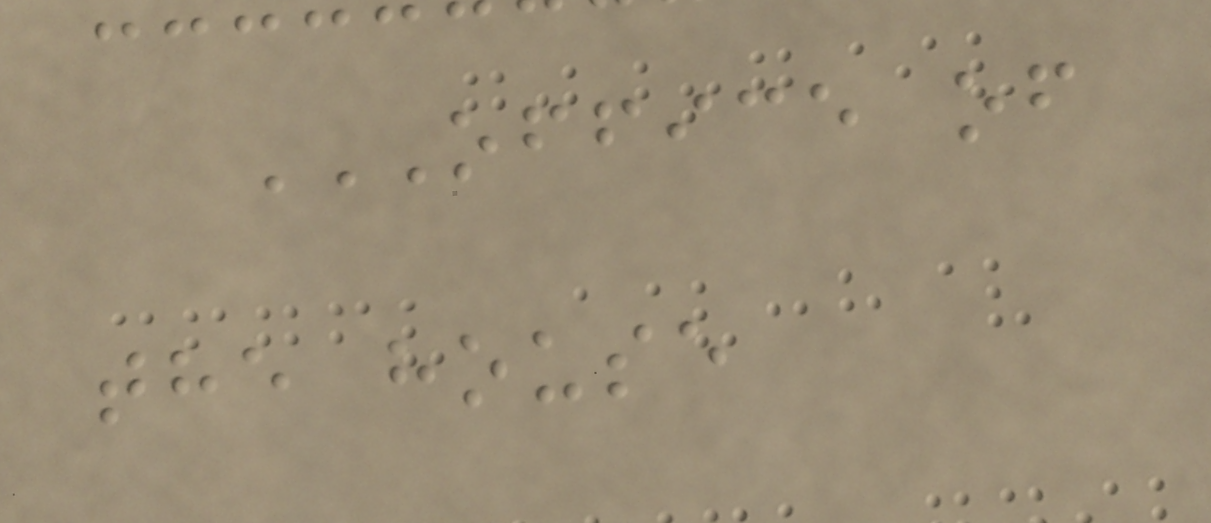OFFICE OF
THE HOUSE
